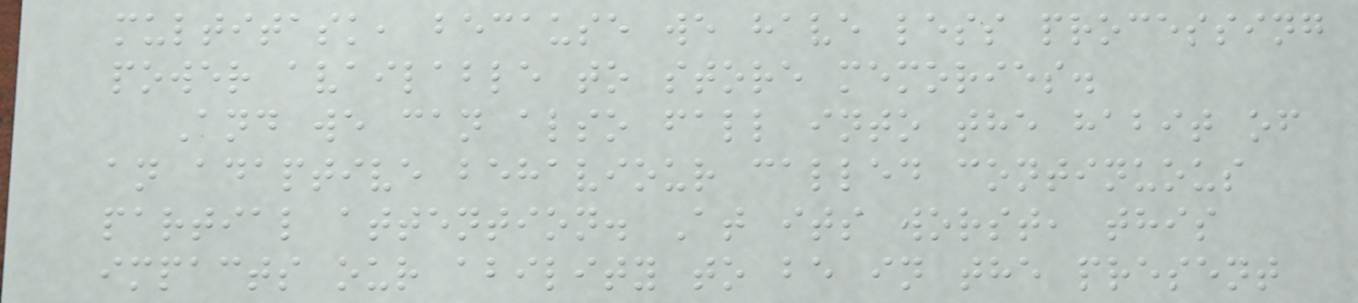multitask, because we have less processing
power available to store memories.
And we can also fall into the habit of
an adaptive behaviour called continuous
partial attention. At its worst, this
impacts our ability to be in the present
